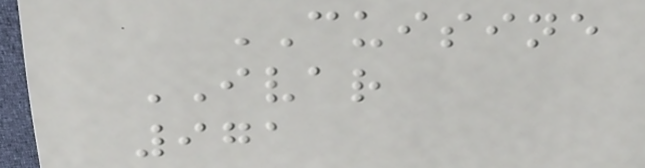CUISINE
IVAR
971
